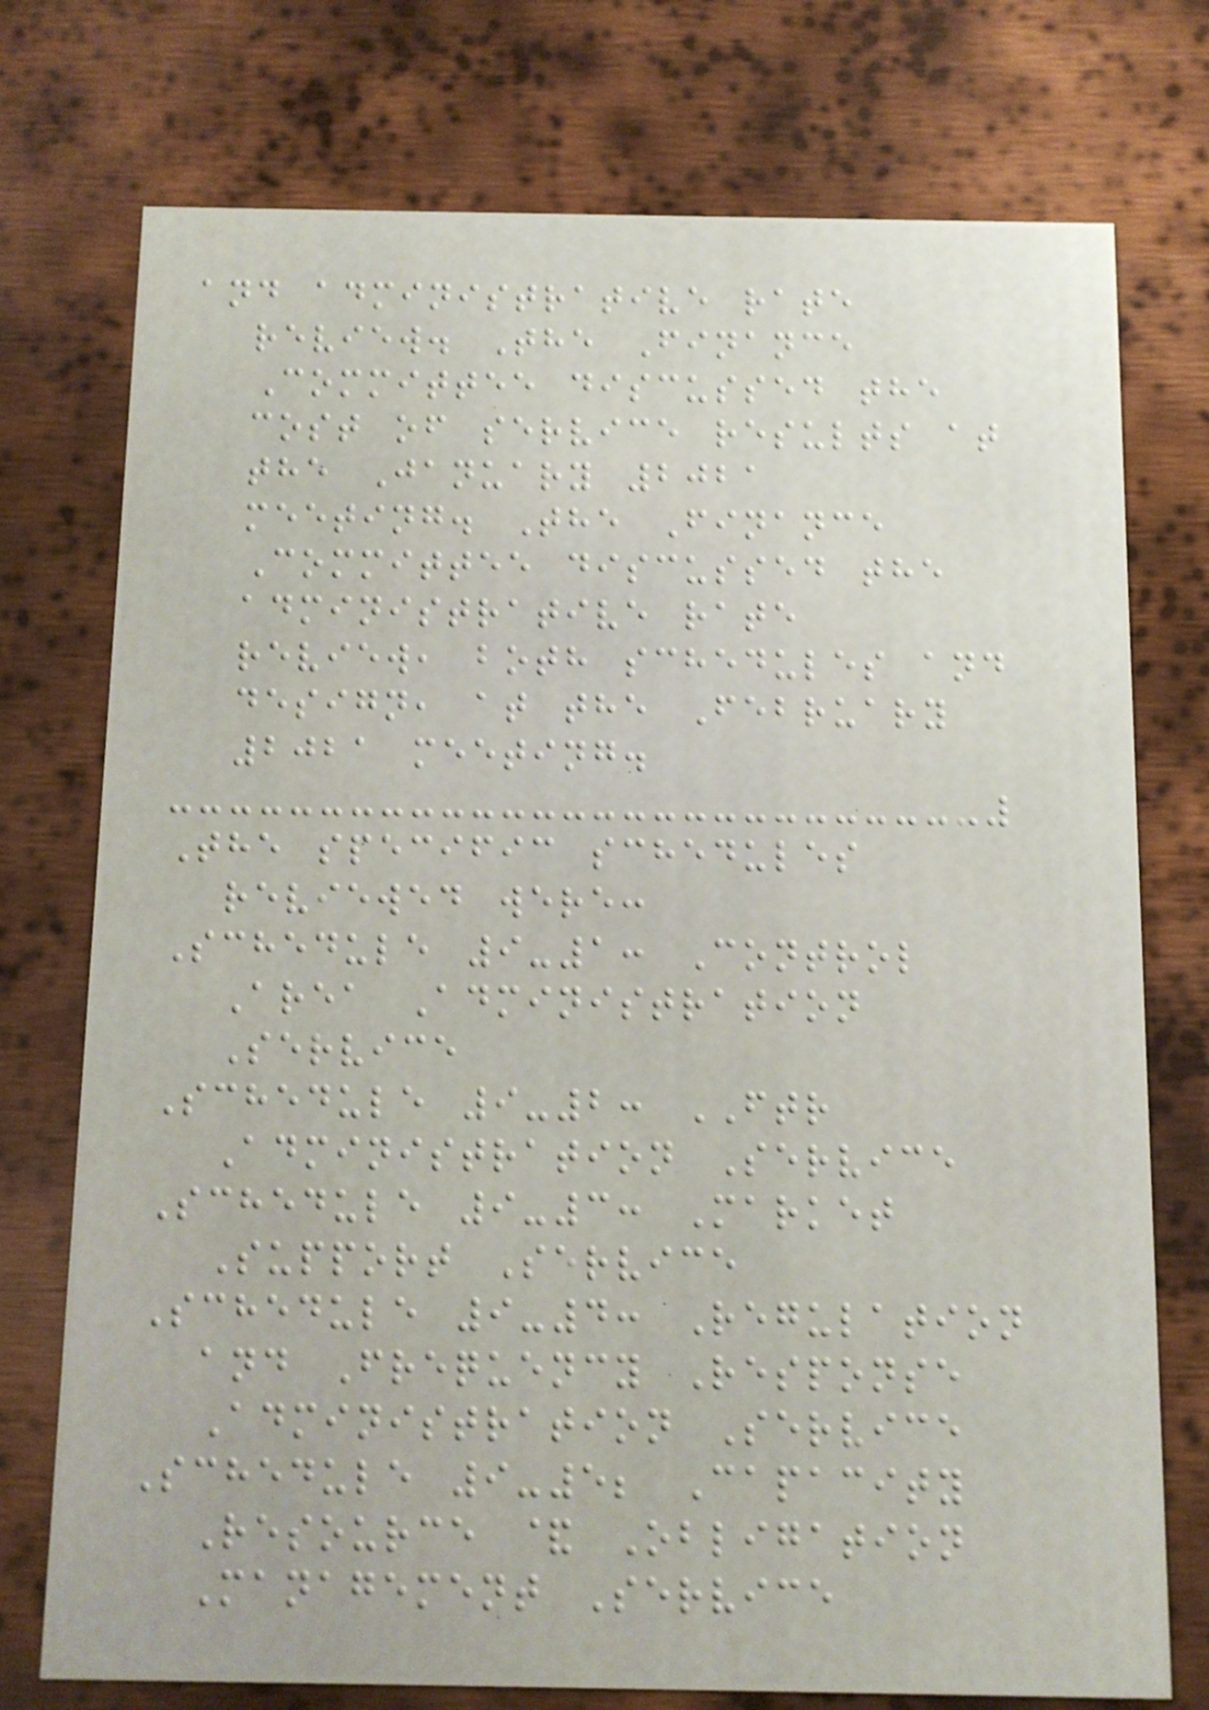and administrative rate
review. The Finance
Committee discussed the
cost of service results at
the January 2021
meeting. The Finance
Committee discussed the
administrative rate
review, both schedules and
design, at the February
2021 meeting.
The specific schedules
reviewed were:
Schedule 9-1: Control
Area Administration
Service
Schedule 9-2: FTR
Administration Service
Schedule 9-3: Market
Support Service
Schedule 9-4: Regulation
and Frequency Response
Administration Service
Schedule 9-5; Capacity
Resource & Obligation
Management Service
